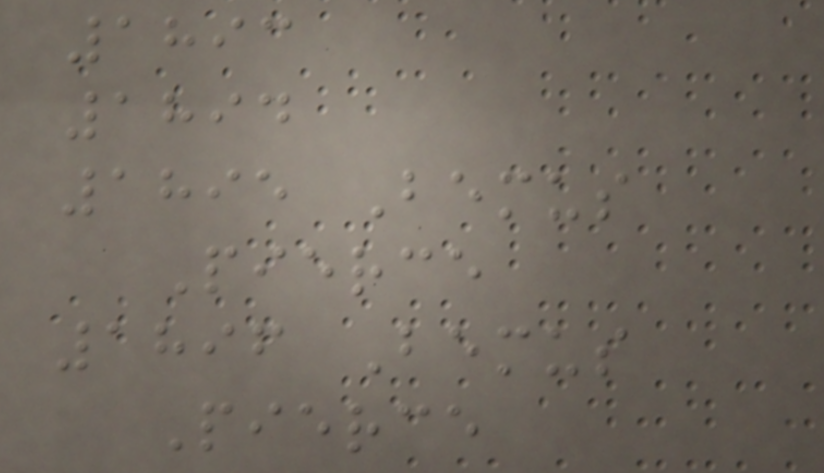1893
1894
1895 Bemus
Pierce
1896 Bemus
Pierce
